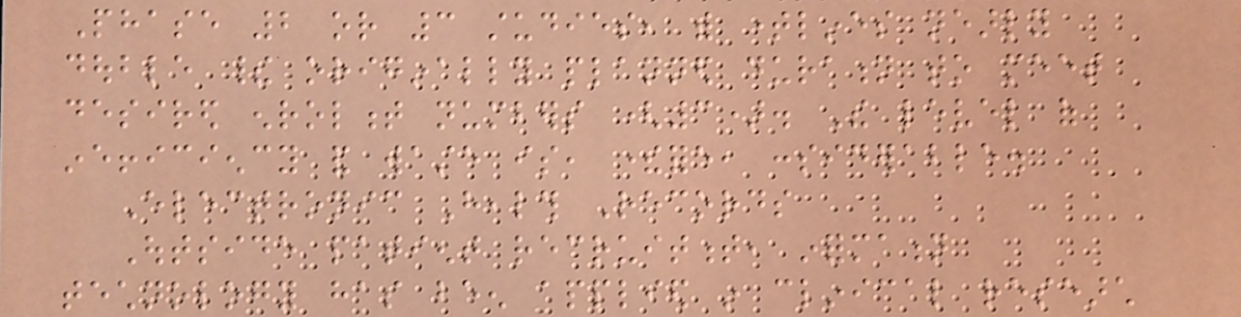Phase 2 or 3 studies, with timelines nearly
double their originally planned duration to meet
desired enrolment numbers (3). The level of
inefficiency and waste is, therefore, considerable.
Electronic Health Records
Outside patient recruitment, information
technology has been applied in clinical research
